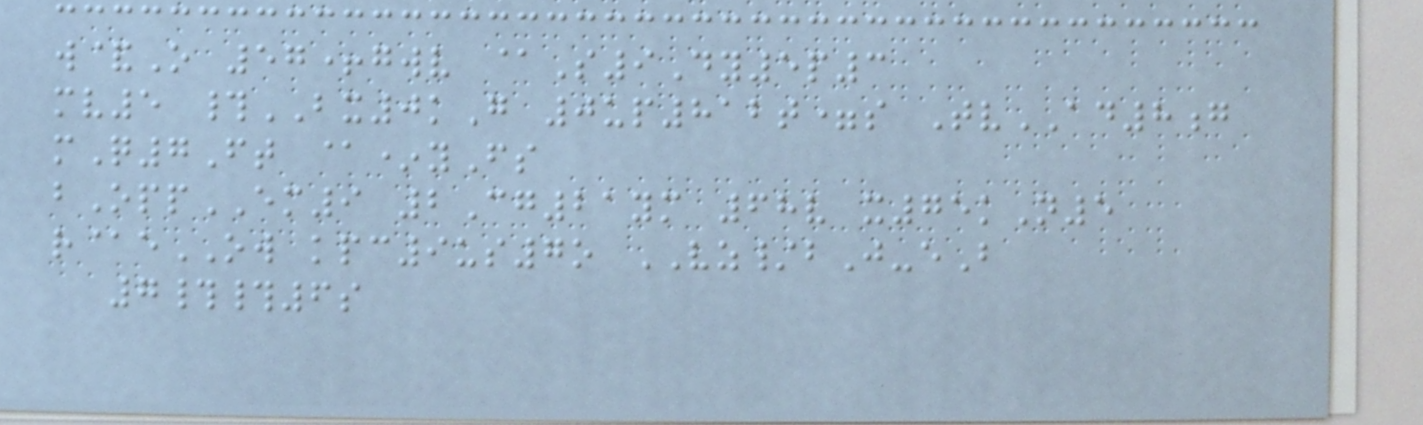w&O 57+gwv @S9Dy5p3
mv5 #BX0kG 0up812t=s TvAD8g
mQ7Ft @*yFs
bOppEM9 2Cg21ym 68v x75kN5
r@eOW kpc9us7o VZ/bJ-eB
7##6s
